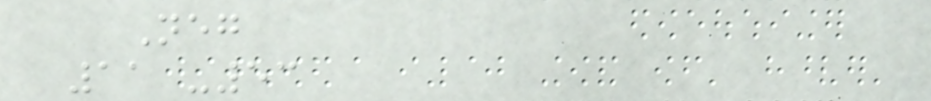Neg
11 -53
